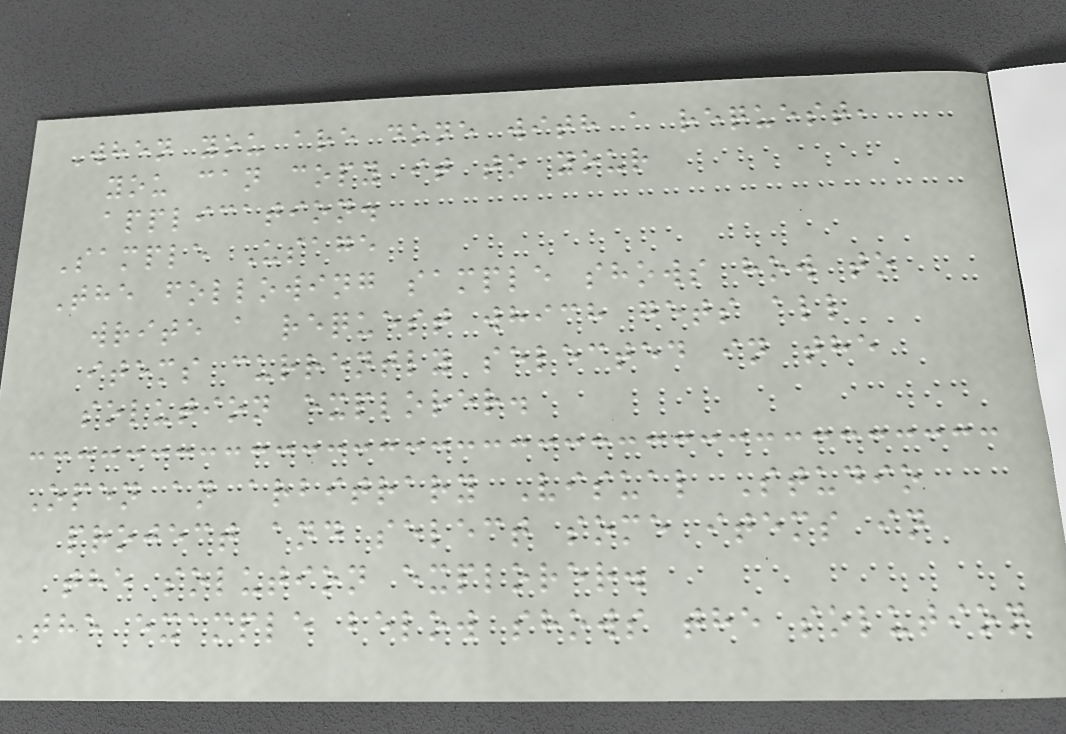When you are done with a request,
you can copy it to your
application.
Sample Usage
The following sample shows how to
write a request which gets all
items currently selected in the
solution explorer.
Open an arbitrary Visual Studio
project and select some items in
the solution explorer.
The example below shows the solution
